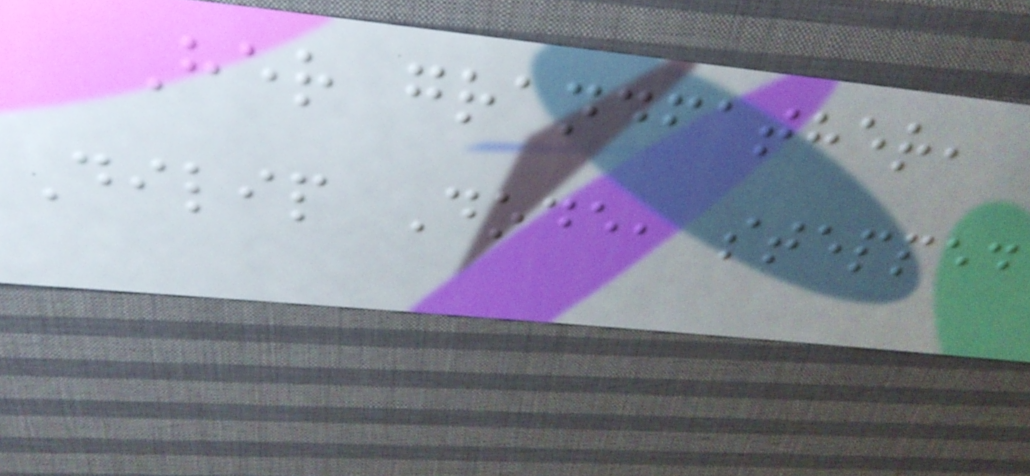Her grandfather,
Dilip Dode, stepped
